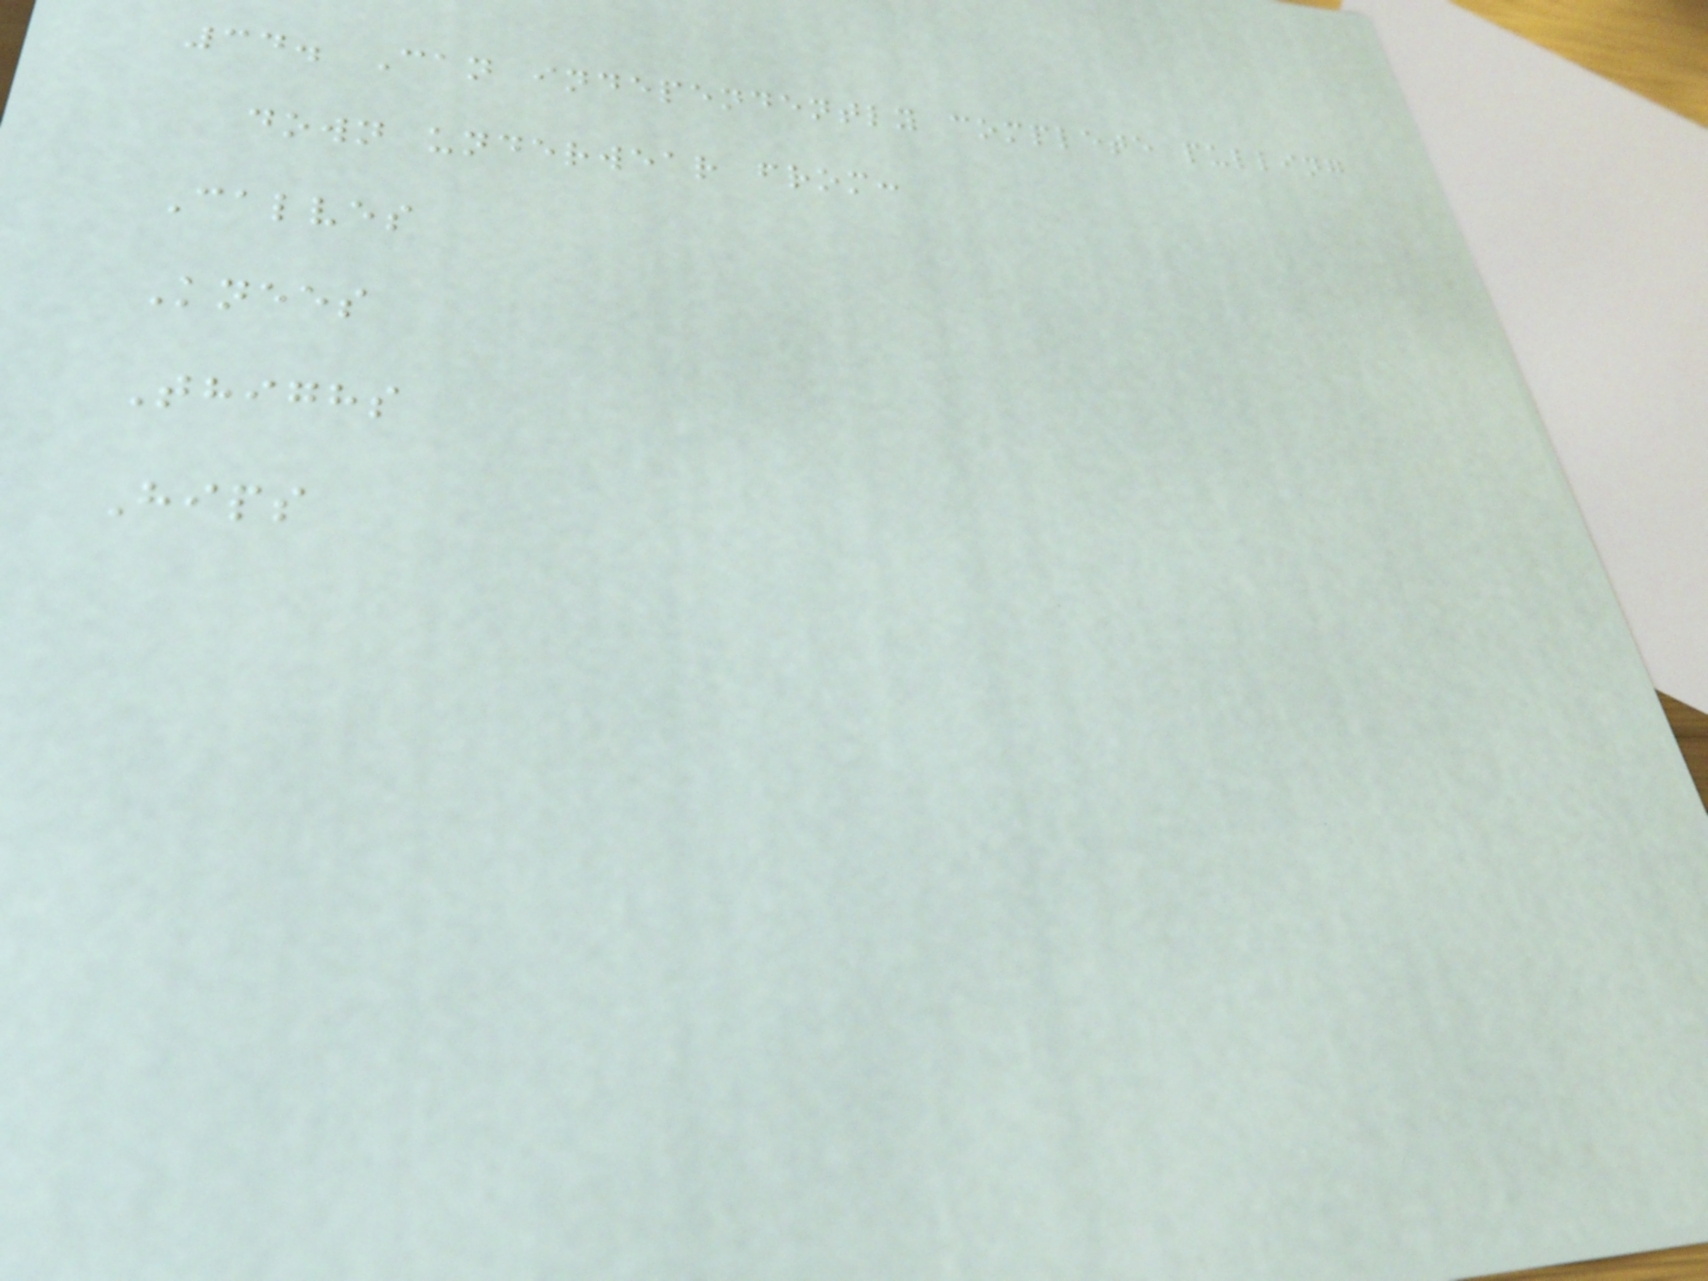34. Can independently complete pulling
down underwear from:
Calves
Knees
Thighs
Hips
